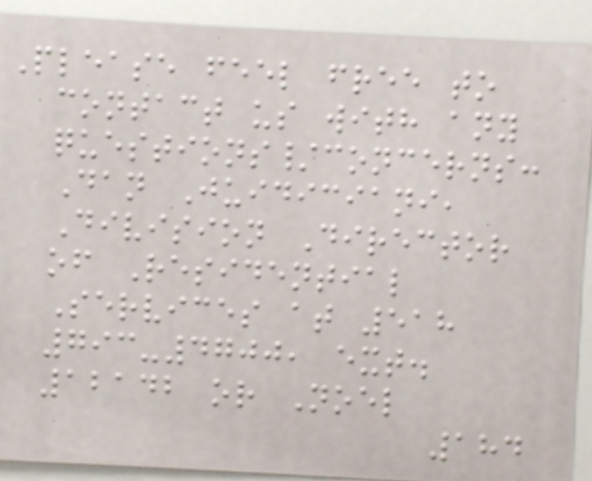Please feel free to
contact us with any
questions/concerns:
Dan Juidiciani,
Division Director
of Residential
Services at 518
793-4700, ext.
12142 or Noel
184
